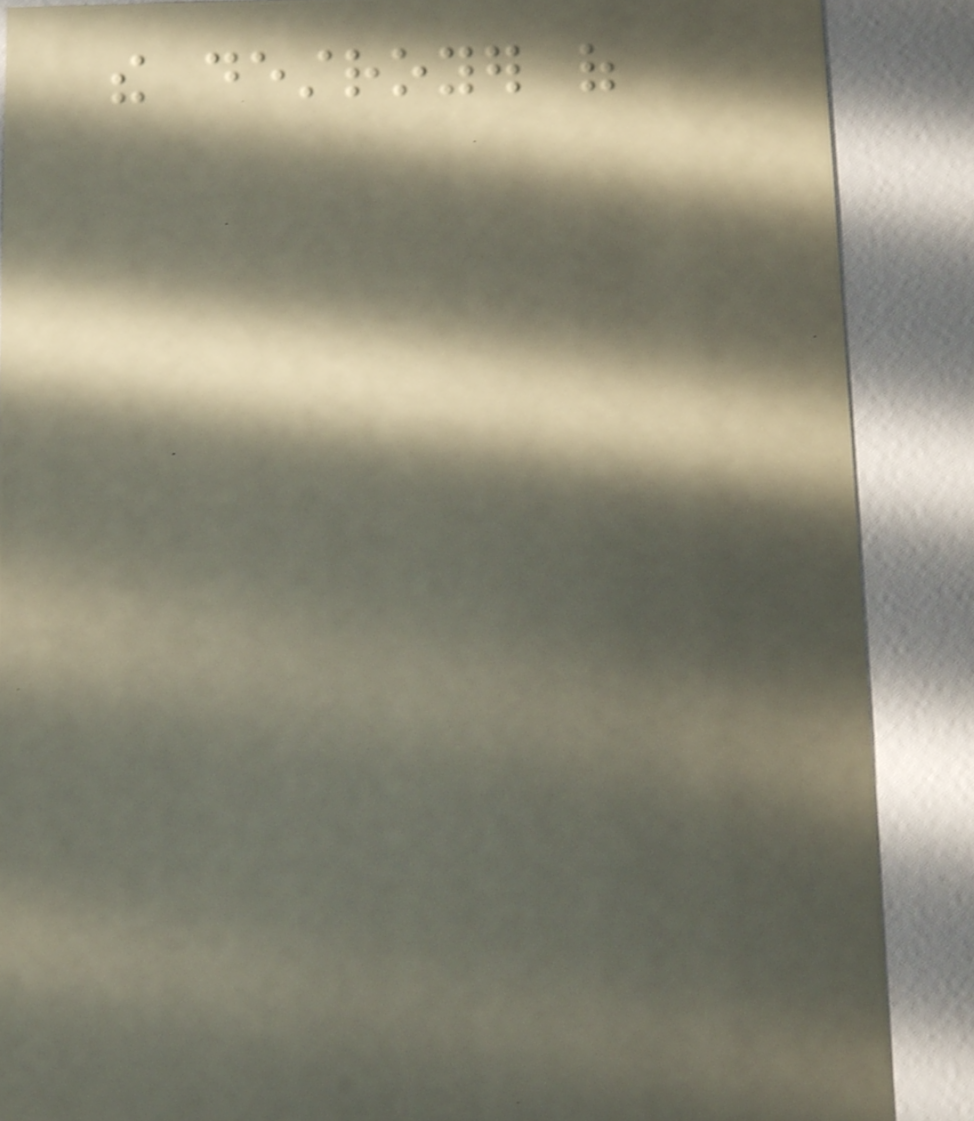the destroyer of
